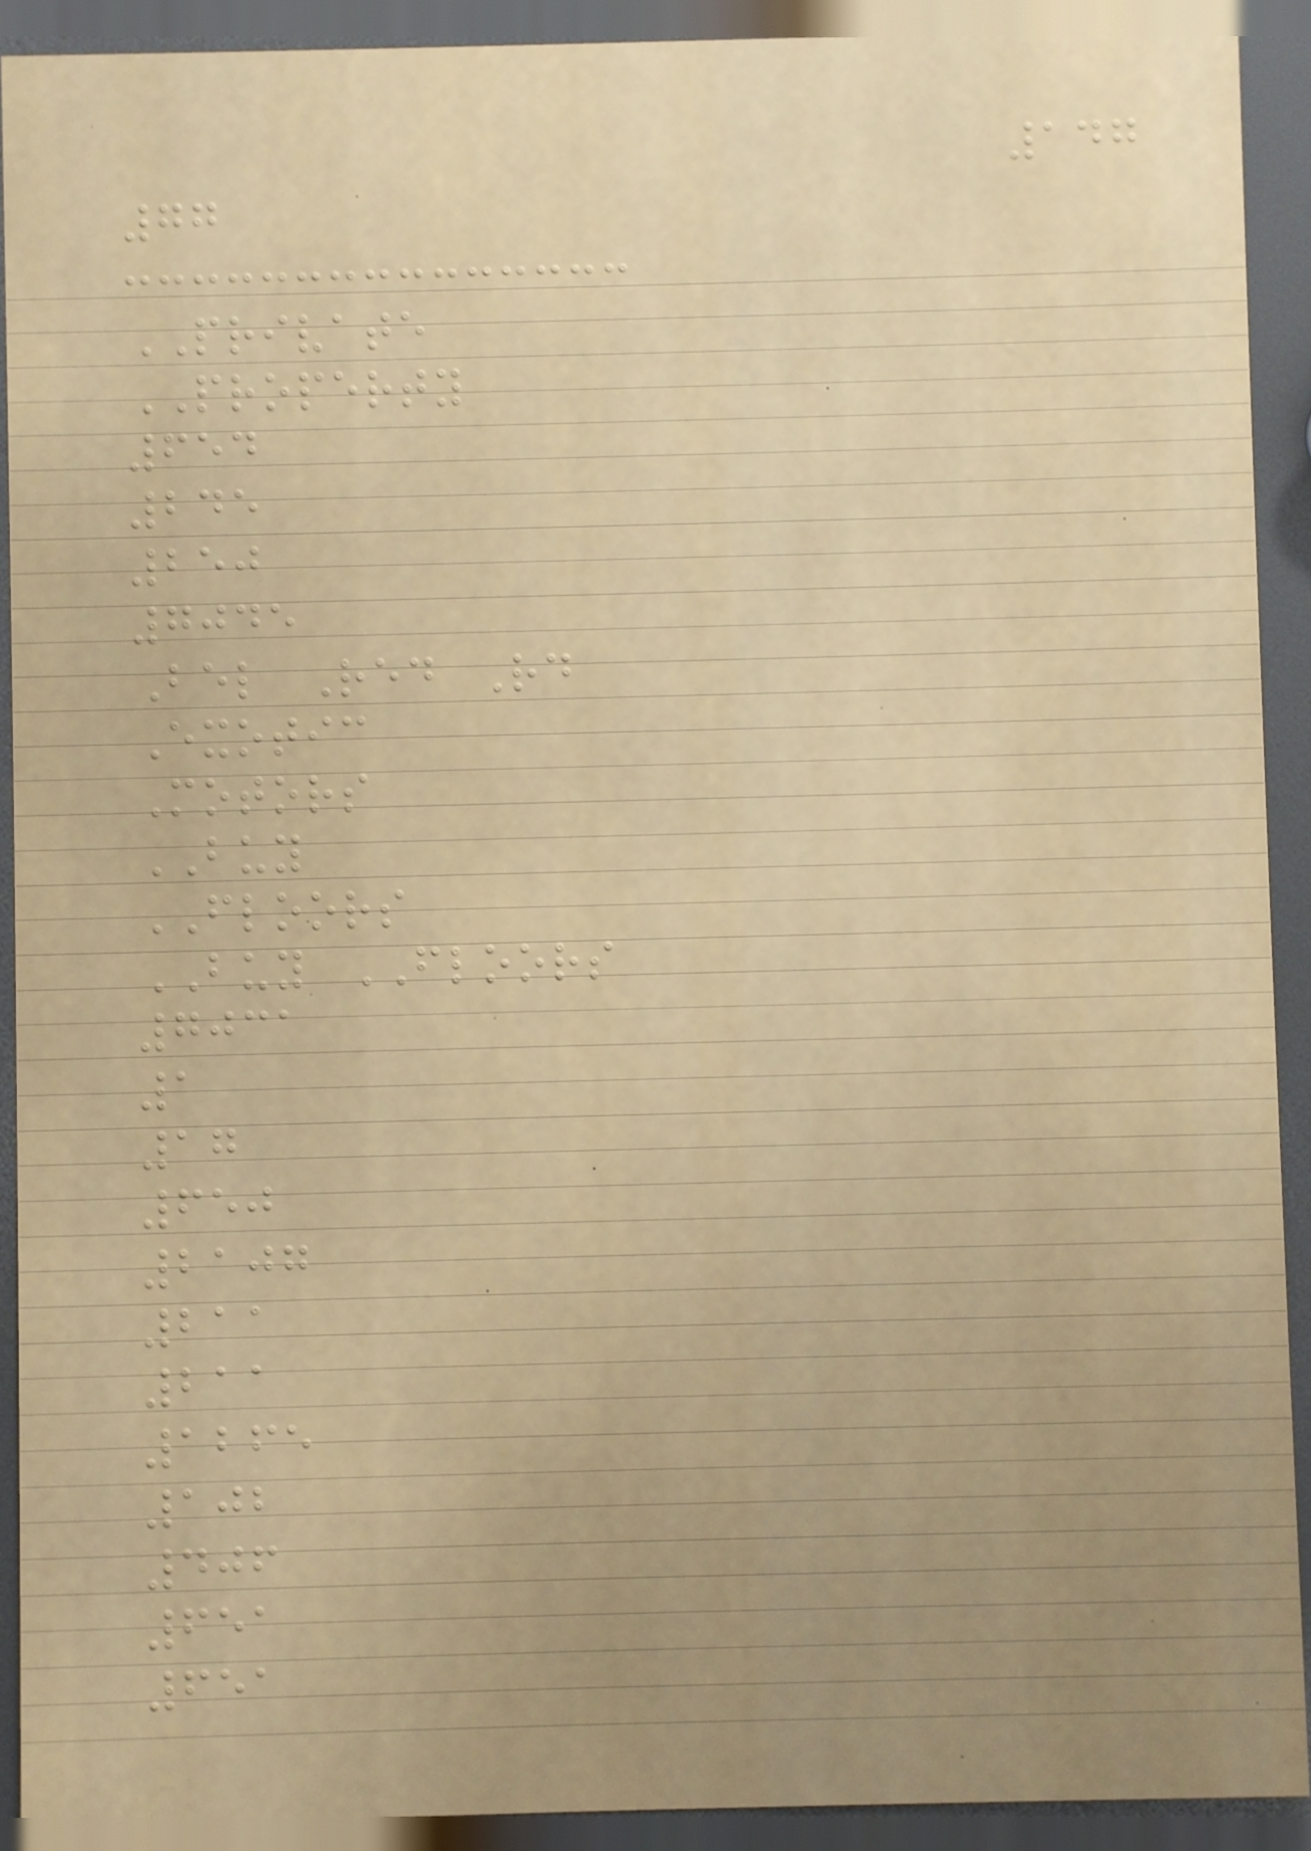147
77
PRIVATE
PROPERTY
654
245
250
7045
Bel Red Rd
Exotic
Motors
BUY
FLOORS
BUY FLOORS
7031
1
17
650
2107
211
211
1265
102
406
651
651
